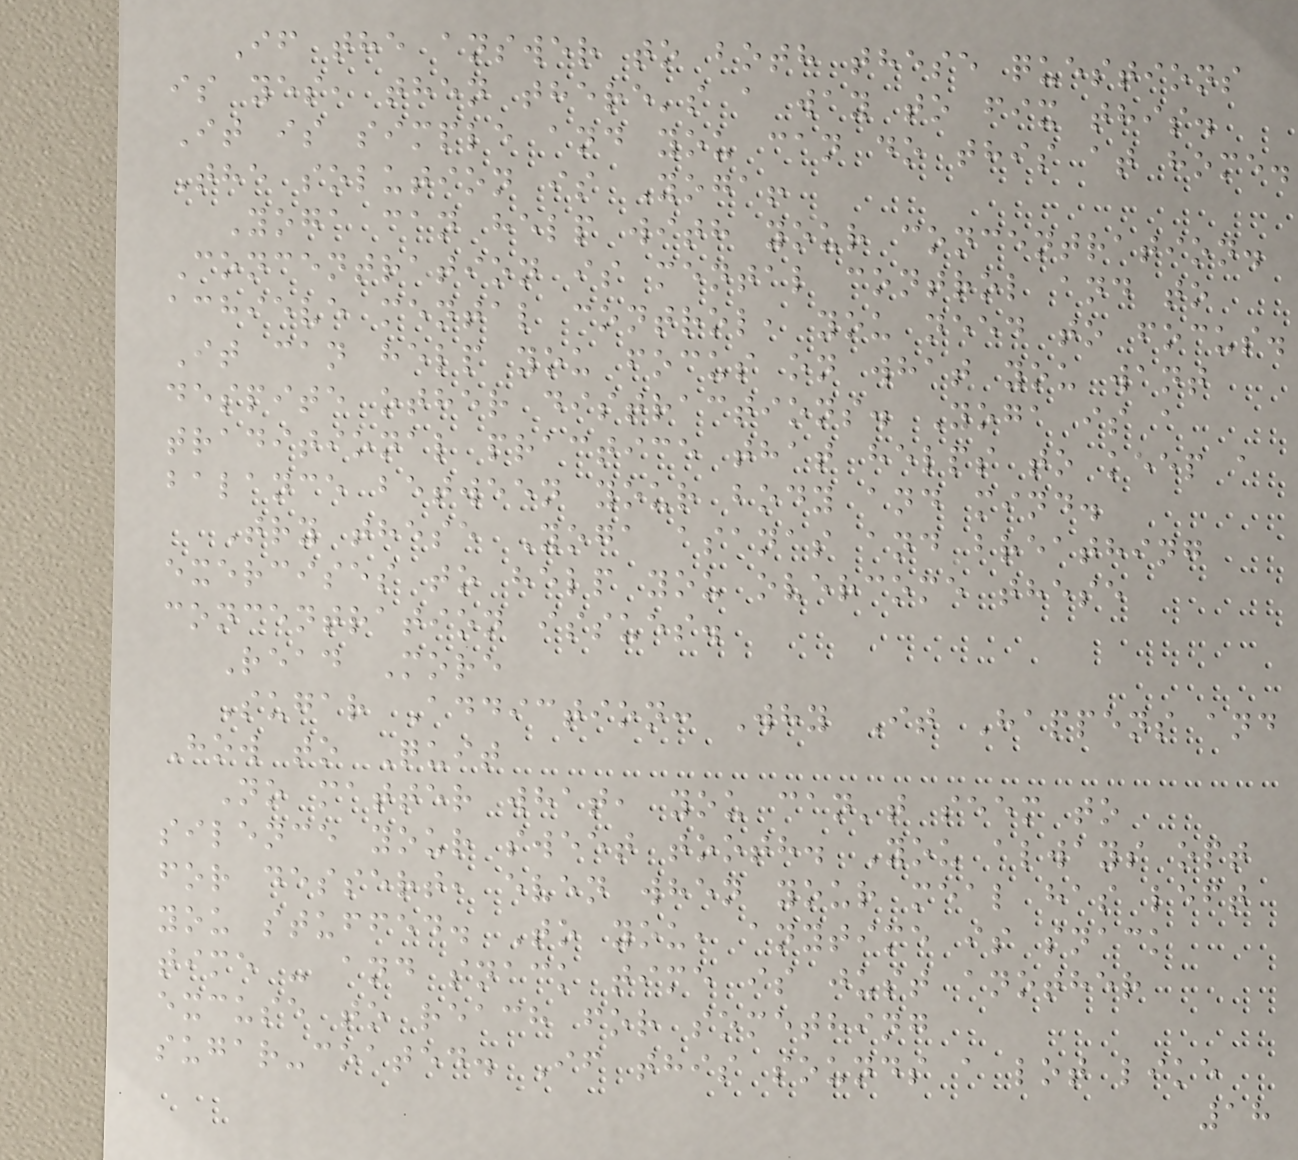If the answer to both these questions
is yes, then there's a way to fix this.
It is simple and you can do this at home.
The solution is Yoga!
Yoga can help with your concentration.
Concentration is mental control and to
achieve mental control, you need to focus.
It can help you focus on what you want
despite other distractions. Yoga is a
traditional practice that helps to keep a
balance between your body and mind.
Try these Yoga asanas and breathing
exercises to help you overcome these
concentration issues.
Read More
Sugar Addiction: Why It Happens and
How to Quit
No matter what, you can't seem to
silence your sweet tooth. You always opt
for dessert, even when your meal has left
you stuffed. To you, anytime is snack
time - and snack time is just another
excuse to reach for something
sugar-coated. If this sounds a lot like
18
